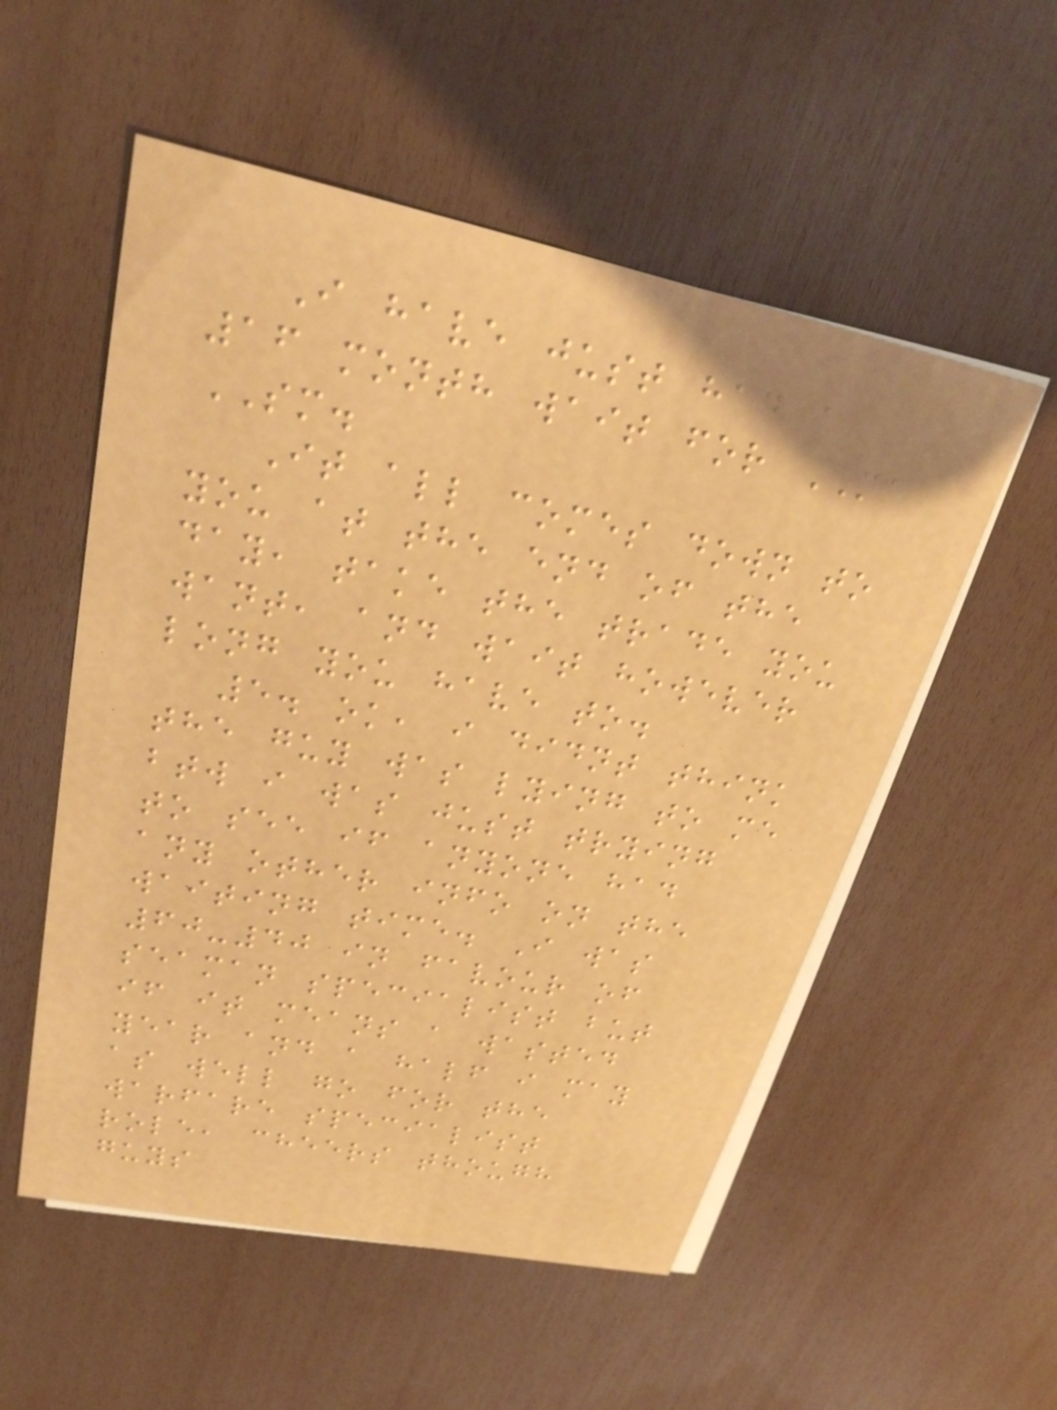I have just had a
16 month wait for MA
SM.
It all comes down to
you at the end of the
day, take the trade you
want, and wait however
long you have to.
5. ok, i didnt think
the guy was lying to me
btw i was just trying
to see if anyone had
any other info on the
waiting time. I was
60-40 in favour of
seaman specialist but
if it means a wasted
year and a half i may
as well go for the
warfare specialist
role, cheers though
guys
